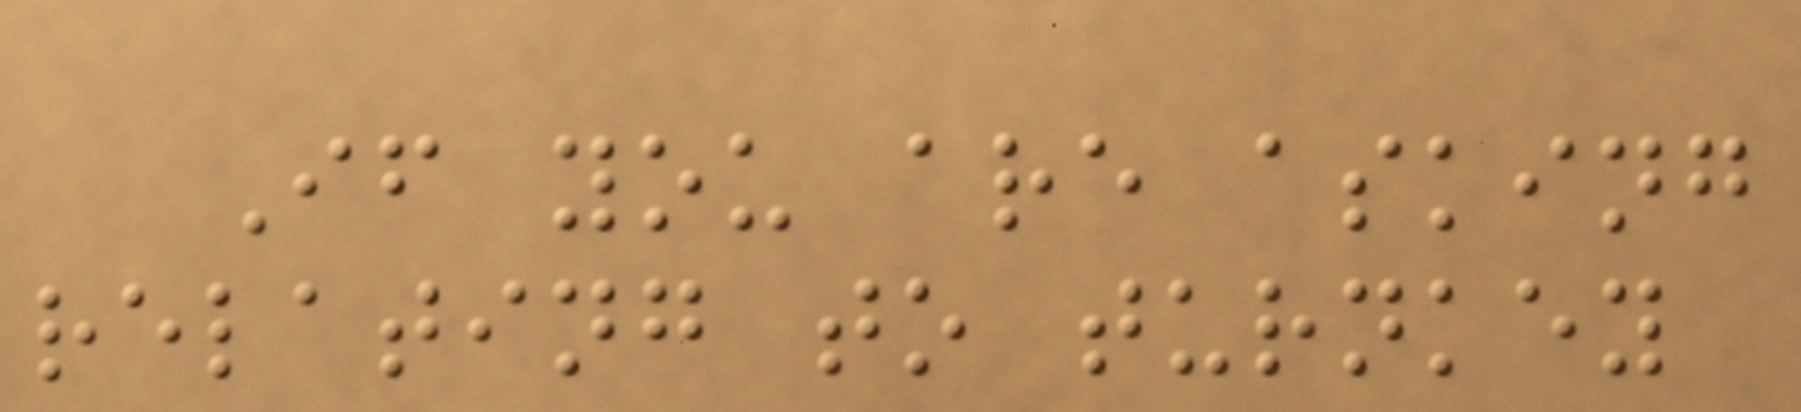If you are asking
relating to turnkey
